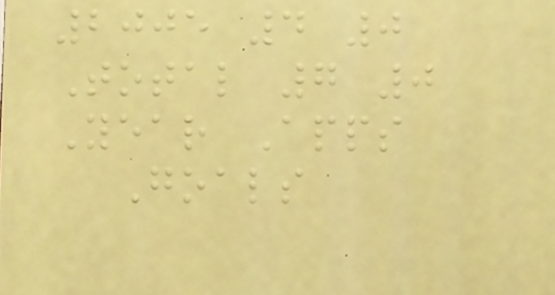2005 4 0
Total 7 0
Year Apps
Goals
